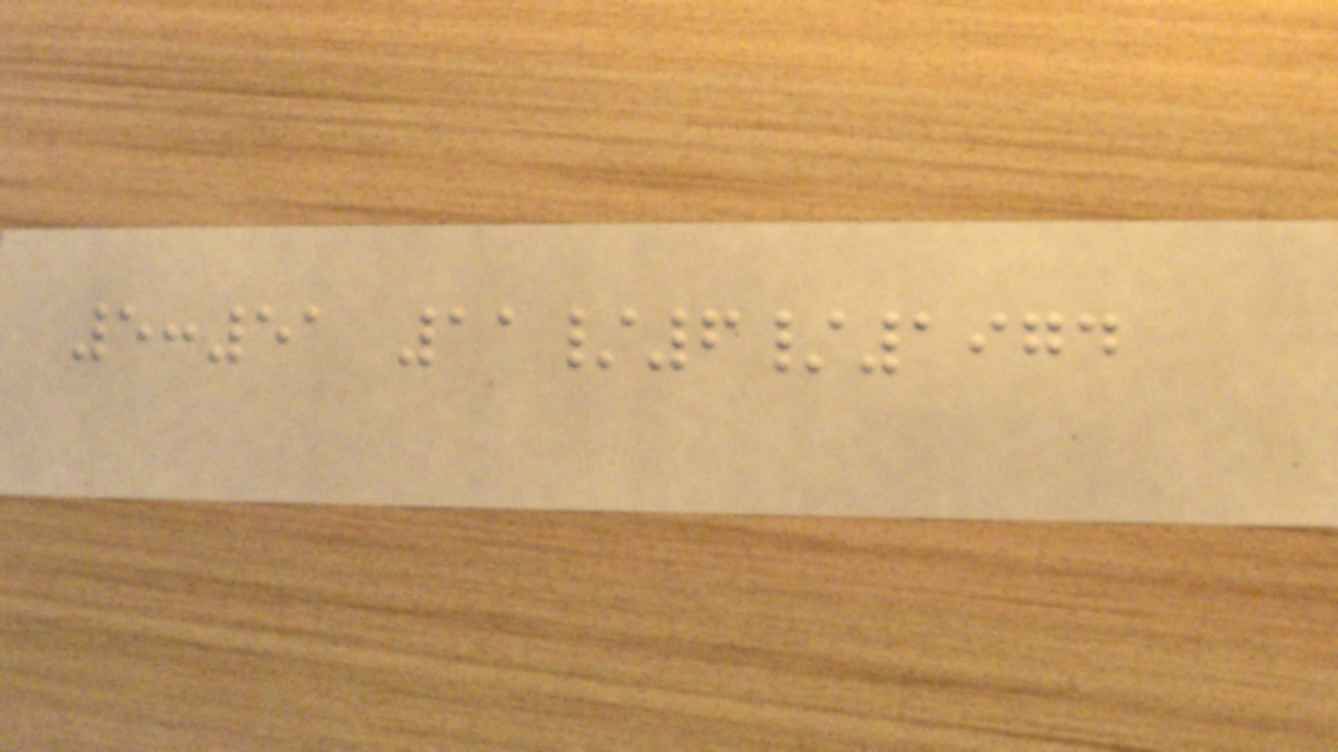5:51 11/6/1974
